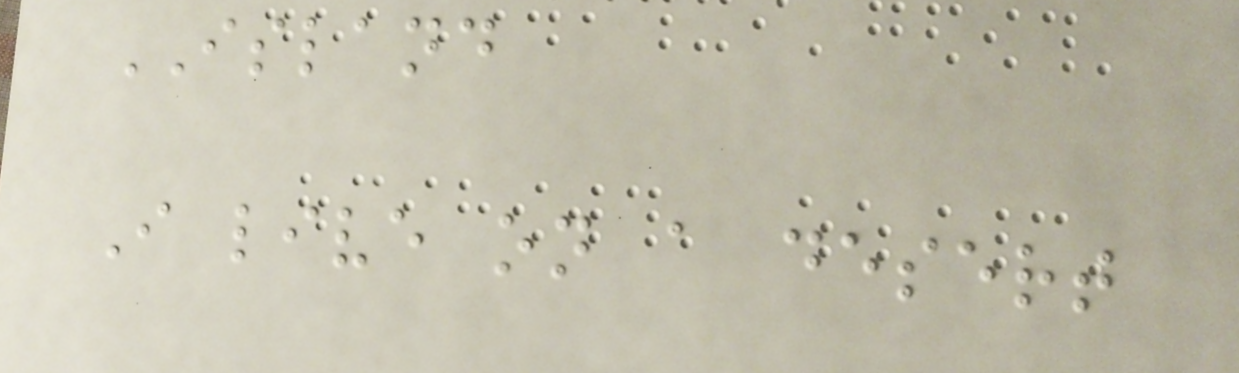ISLAND
I live on a desert
